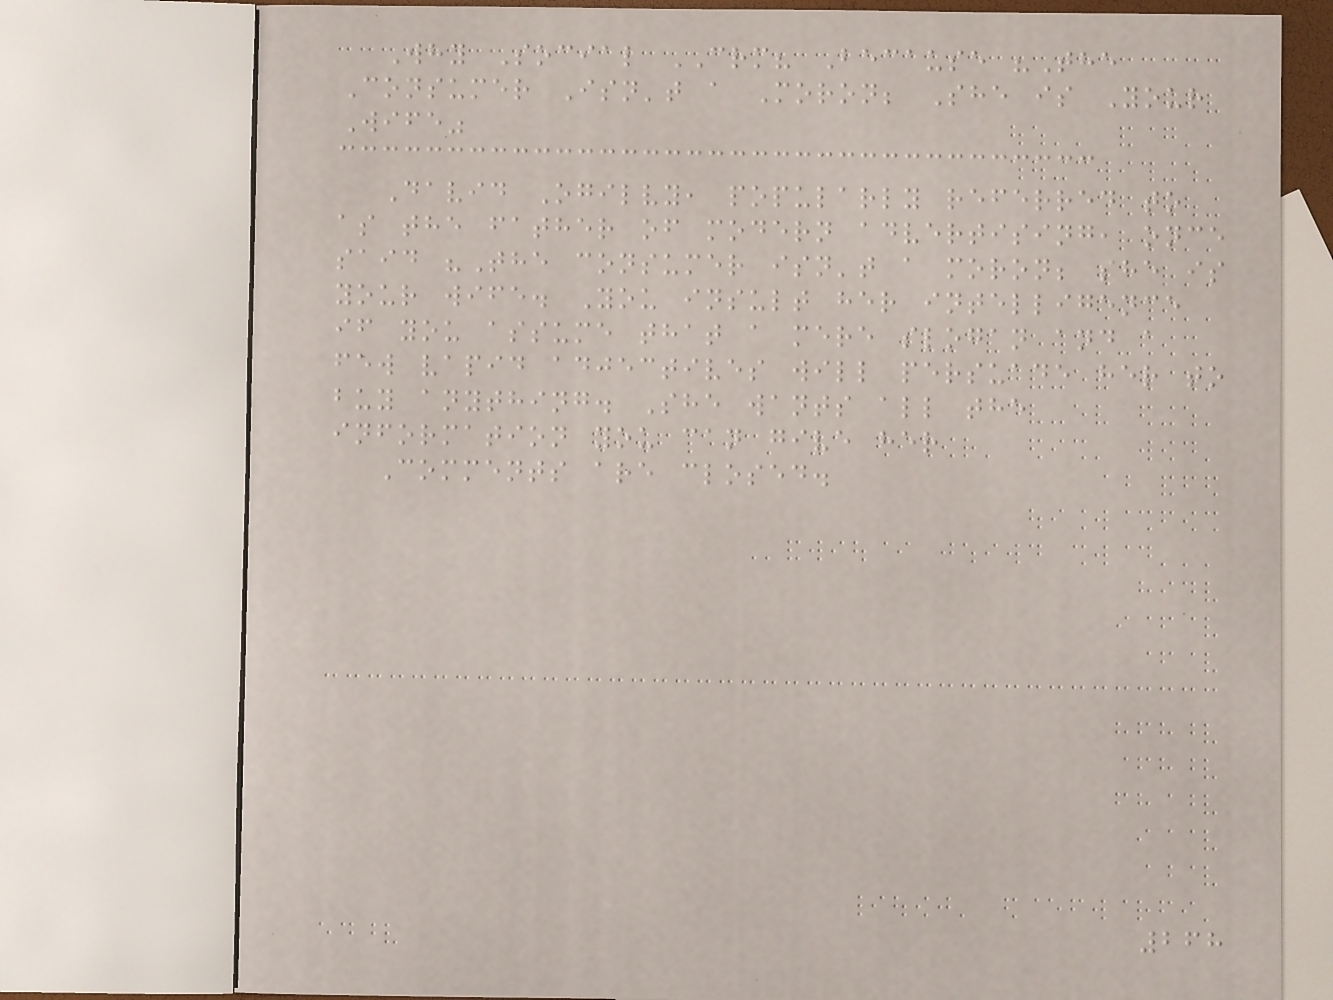Why Social CRM? Because "The
Consumer Isn't a Moron; She is Your
Wife"
David Ogilvy, popularly referred to
as the father of modern advertising, once
said "The consumer isn't a moron; she is
your wife. You insult her intelligence
if you assume that a mere slogan and a
few vapid adjectives will persuade her to
buy anything. She wants all the
information you can give her
Comments are closed.
268
